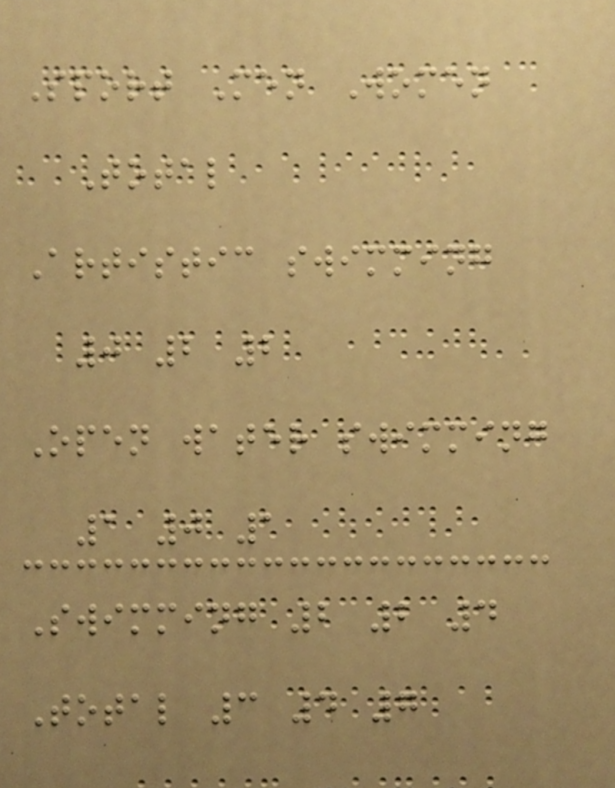Sport Men Women
Total
Artistic swimming
0 2 2
Open water swimming
1 0 1
Swimming 2 2 4
Total 3 4 7
